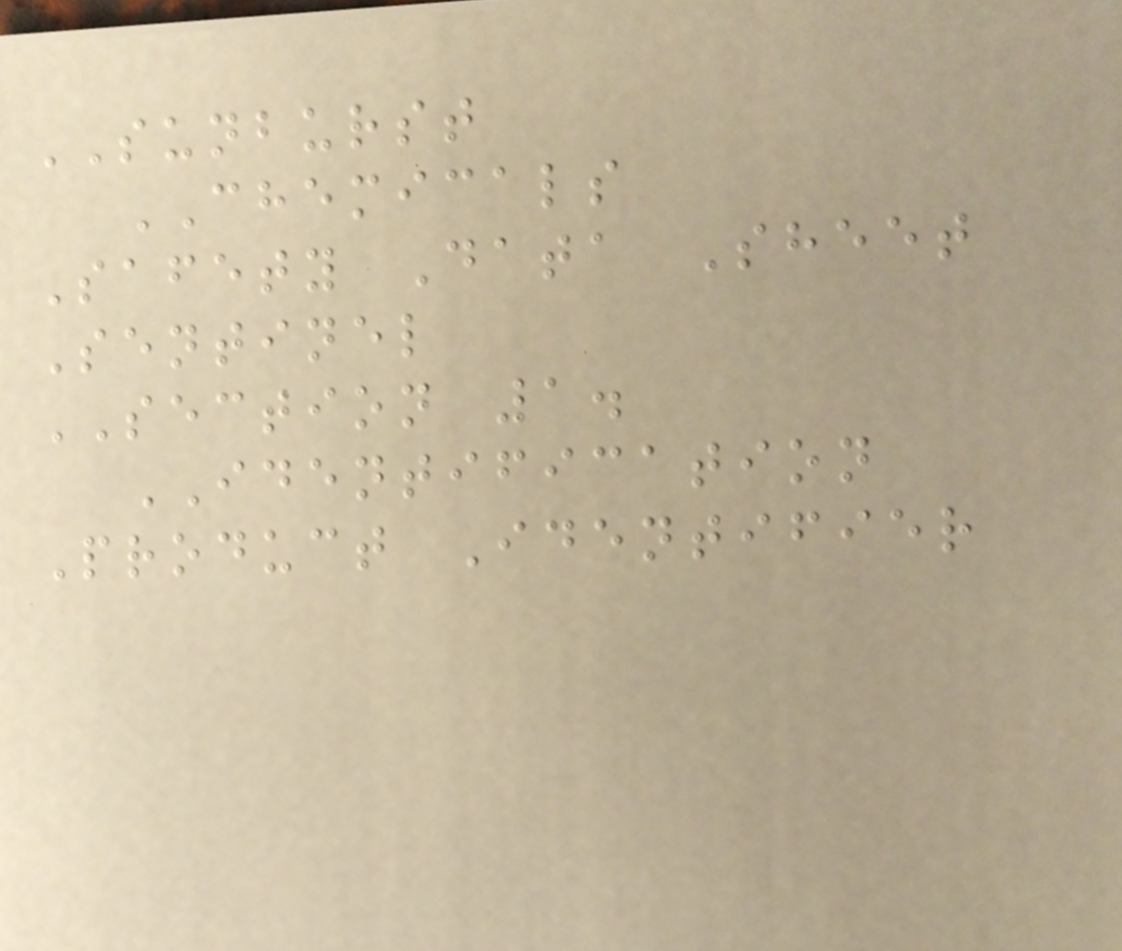SUNBURST
CHEMICALS
Safety Data Sheet
Sentinel
SECTION 1.
IDENTIFICATION
Product Identifier
